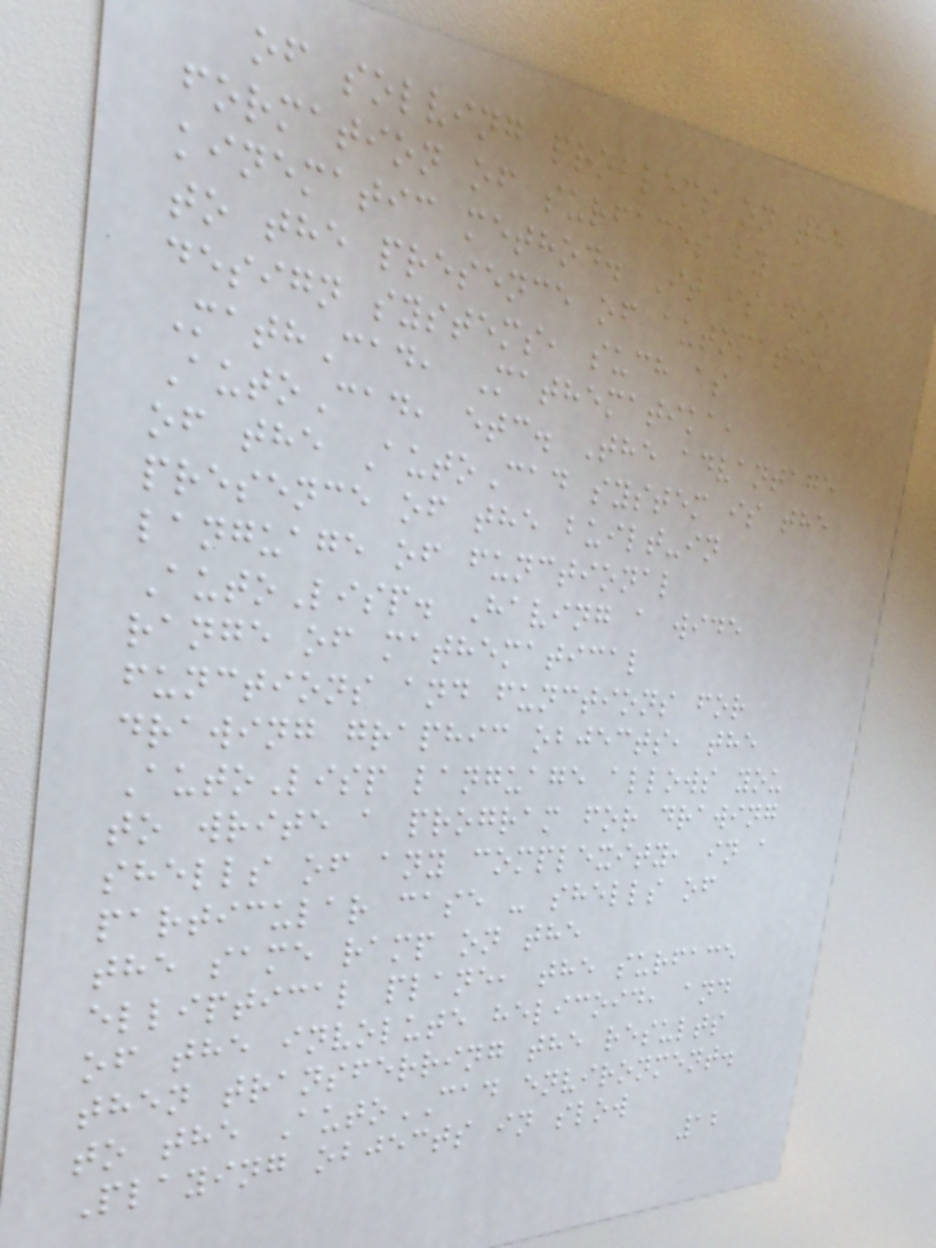of solving problems on the
formation of surfaces by a
kinematic method. It is due
to the presence of automated
design systems, such as
MathCad, Mathematika,
AutoCad, etc. The advantage
of the AutoCad system is the
presence of the built-in
language of functional
AutoLisp. Having a wide
range of mathematical
functions and functions for
drawing graphic objects, the
AutoLisp language allows you
to write a program for drawing
shells of any complexity, in a
particular case - shells of
the same ramp on the
elliptical plane, the surface
of the involute helicoid, and
then transferring the results
to the AutoCAD environment.
Playing objects in slow
12
